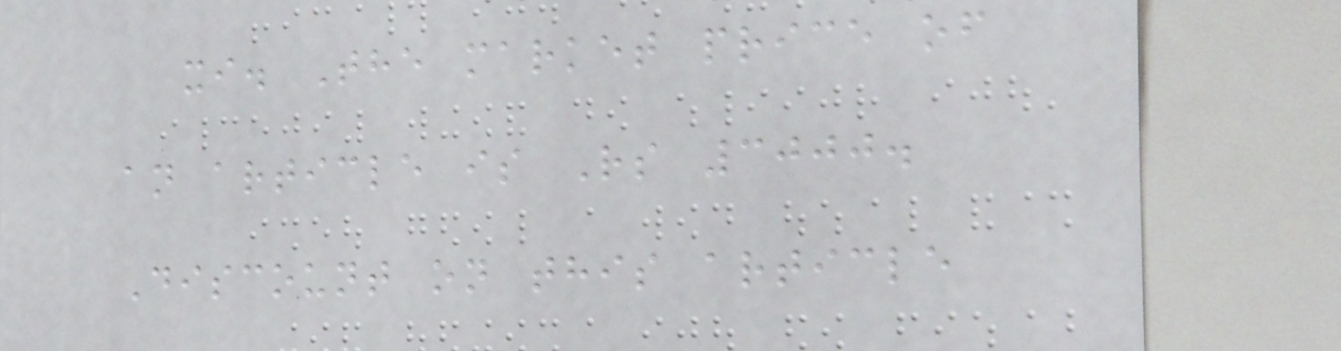xi. The market price of
an article is Rs 3000.
Discount on this article
